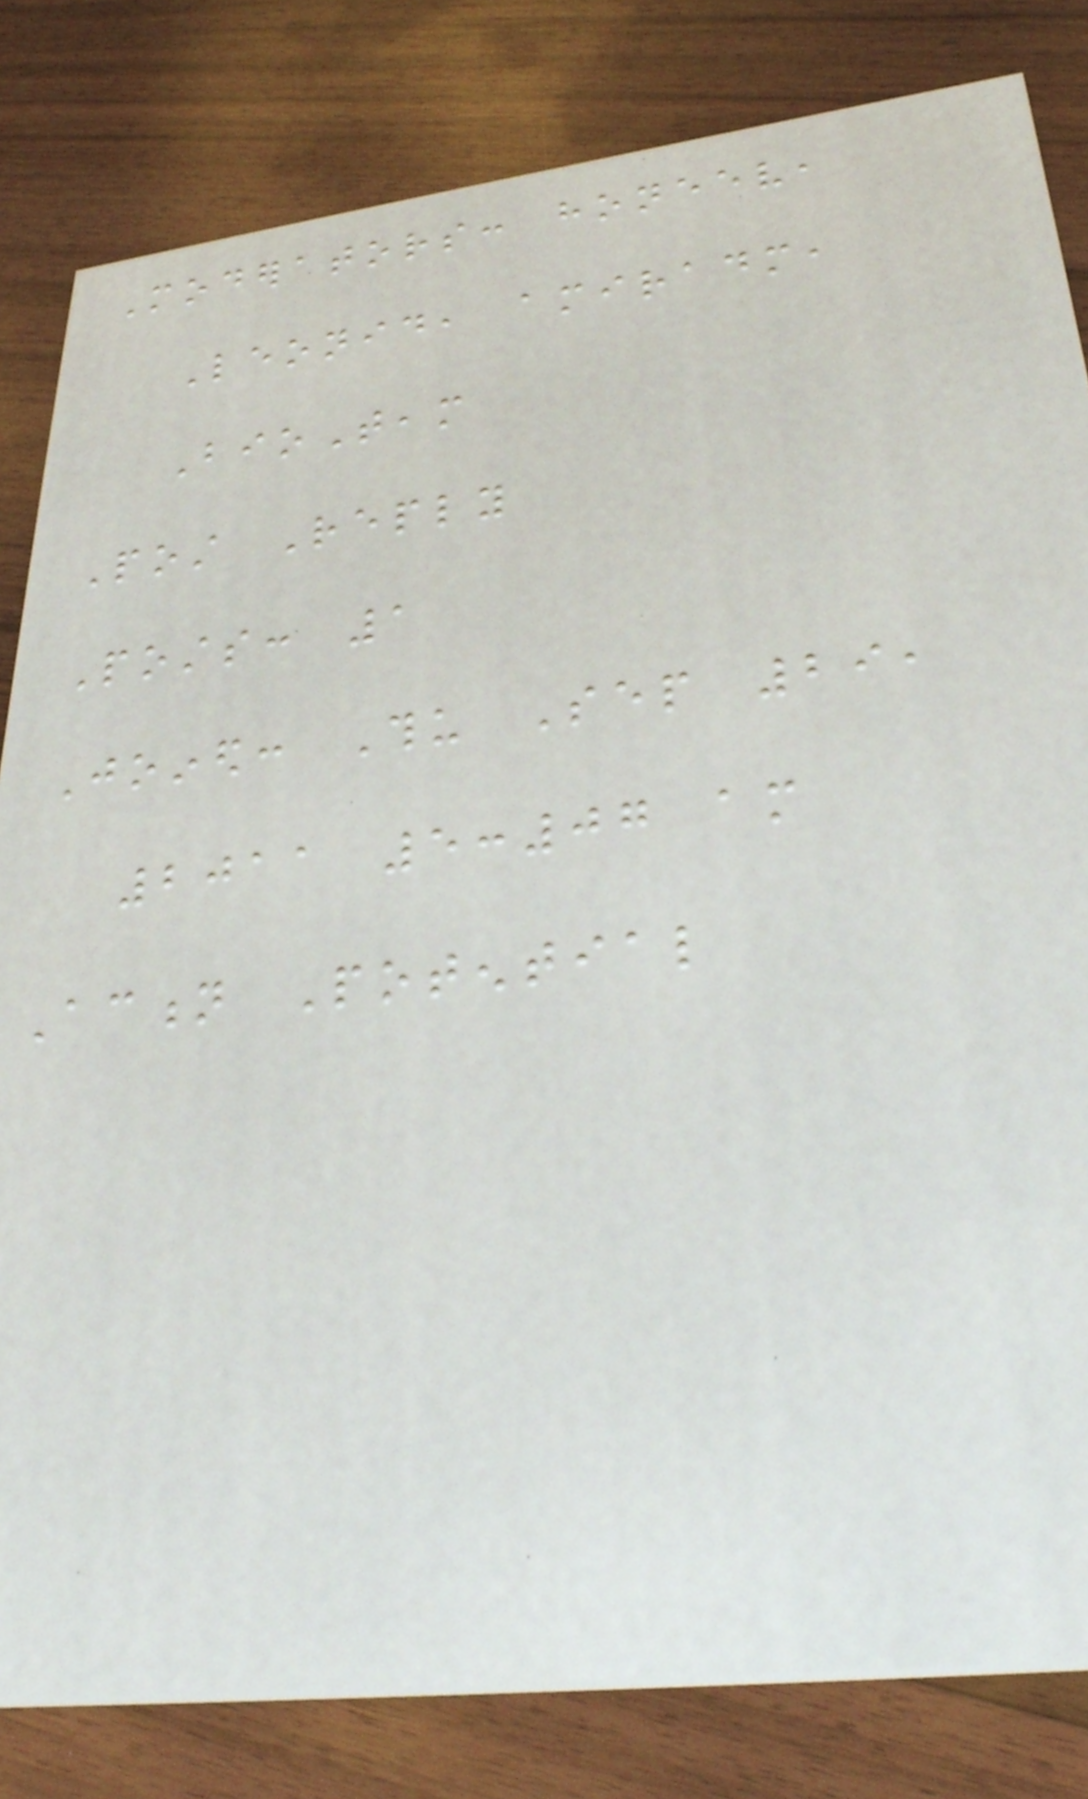Moderators: honeev,
Leonid, amiradm,
BioTeam
Post Reply
Posts: 1
Joined: Thu Sep 29,
2011 5:07 am
Action Potential
